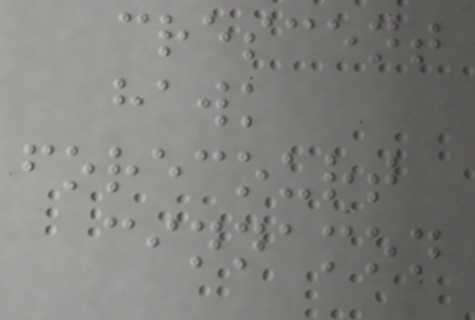crescent
hawk
forecourt
cinnamon
